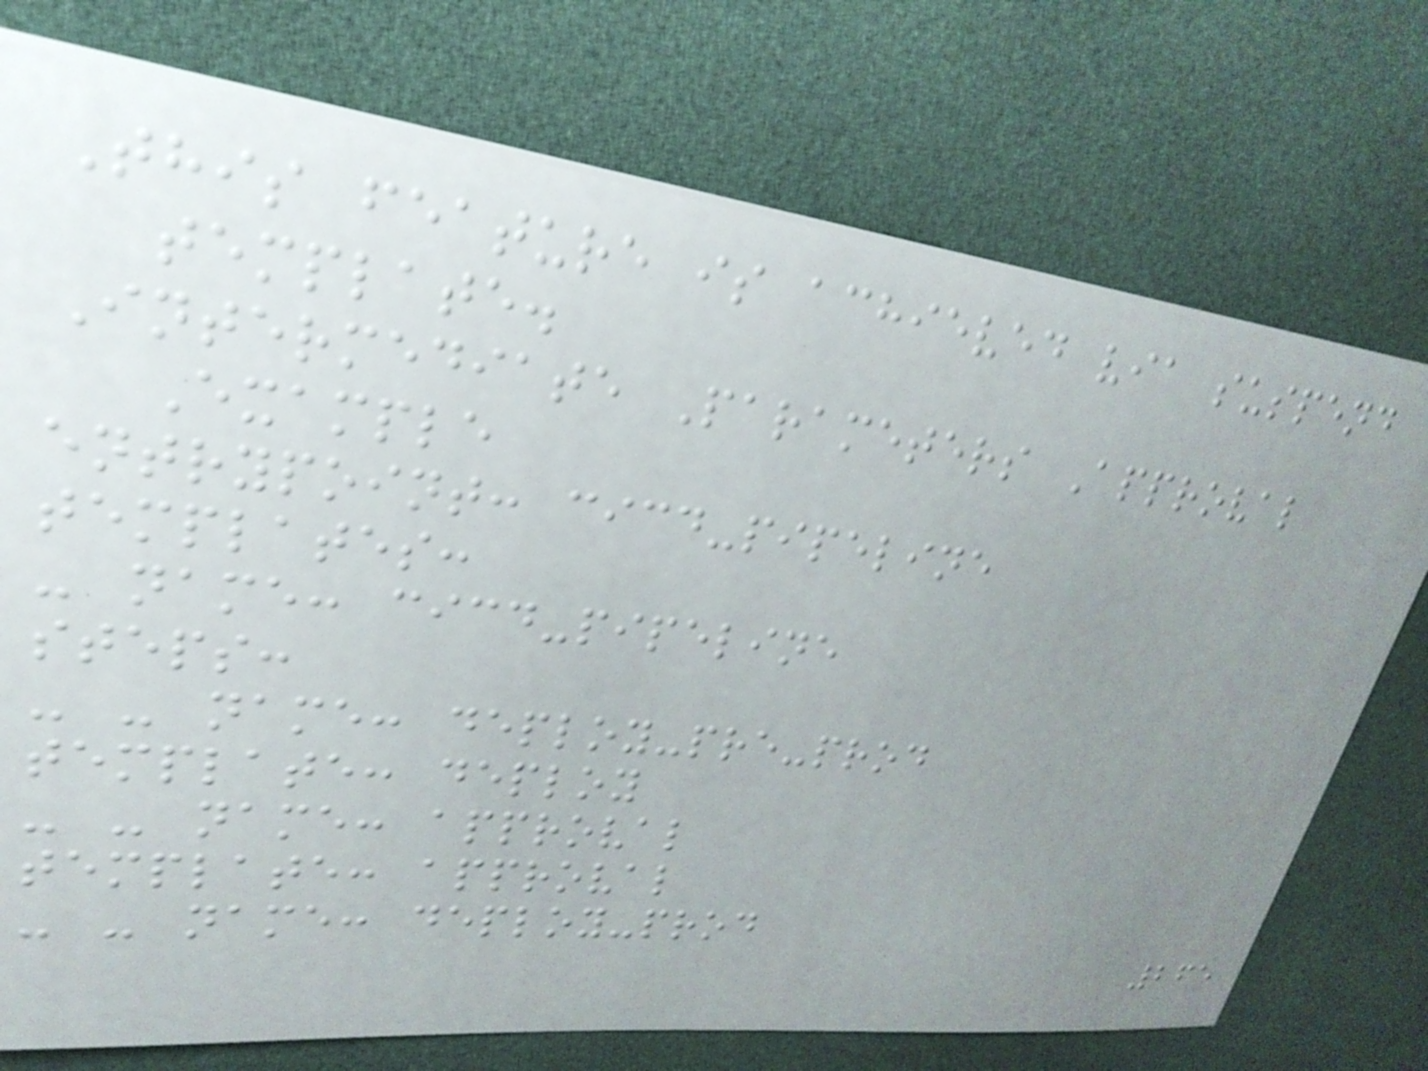This feature is achieved via suspend
template.
Intermediate Parameters Approval
Example
entrypoint: cicd-pipeline
templates:
- name: cicd-pipeline
steps:
- - name: deploy-pre-prod
template: deploy
- - name: approval
template: approval
- - name: deploy-prod
265
